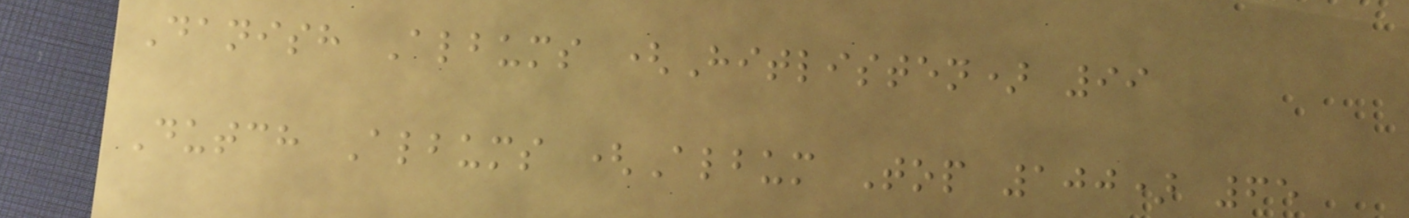Danish Albums (Hitlisten) 99
Dutch Albums (Album Top 100) 65
